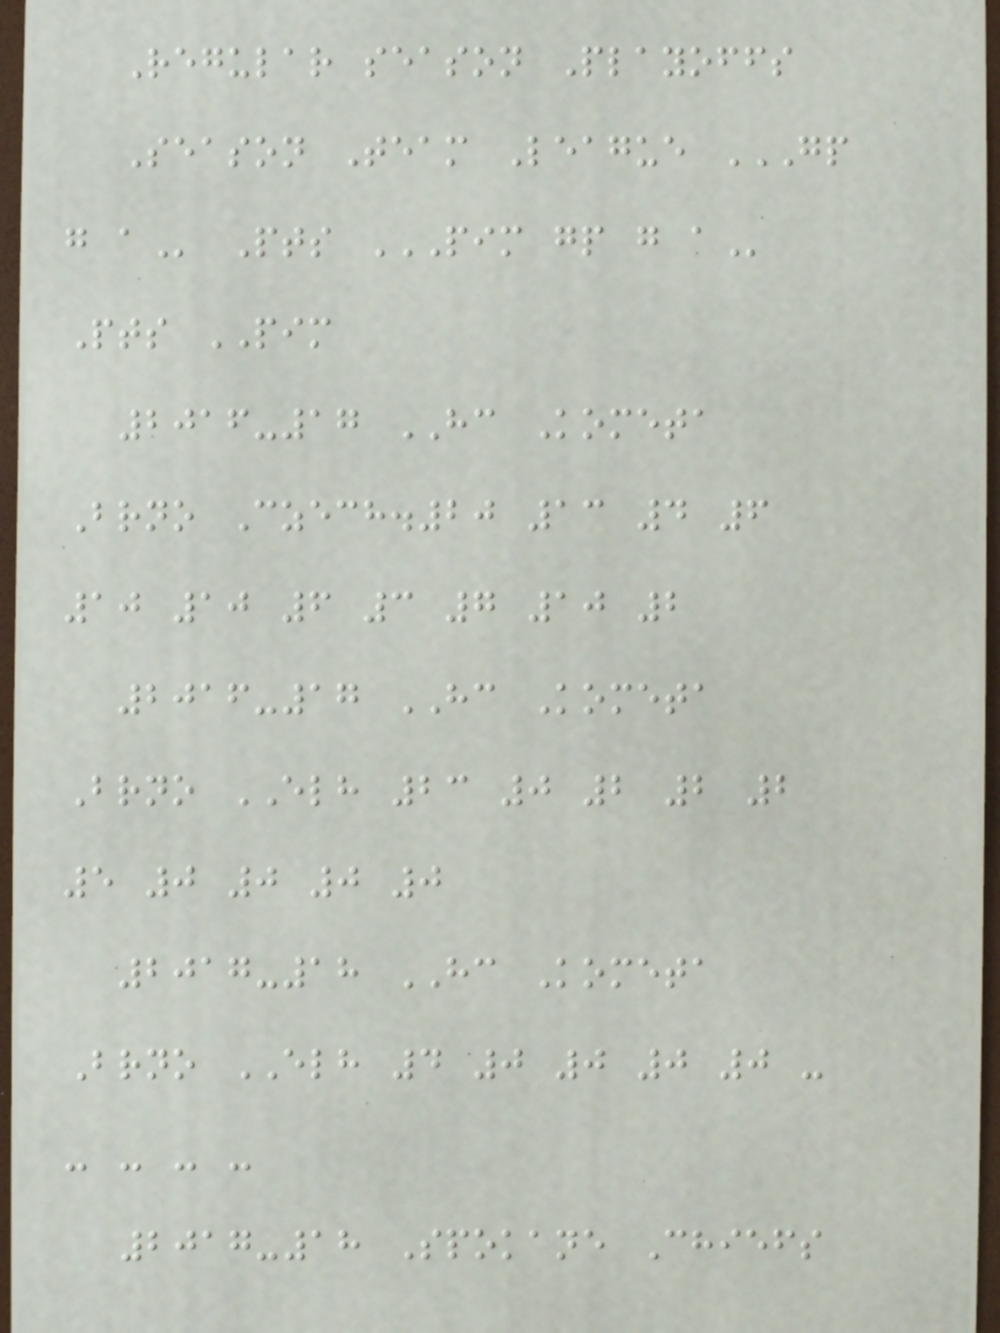Regular season Playoffs
Season Team League GP
G A Pts PIM GP G A
Pts PIM
2016-17 HC Kometa
Brno Czech.20 13 4 6
10 10 6 3 7 10 2
2016-17 HC Kometa
Brno ELH 23 0 2 2 2
5 0 0 0 0
2017-18 HC Kometa
Brno ELH 4 0 0 0 0 -
- - - -
2017-18 Spokane Chiefs
